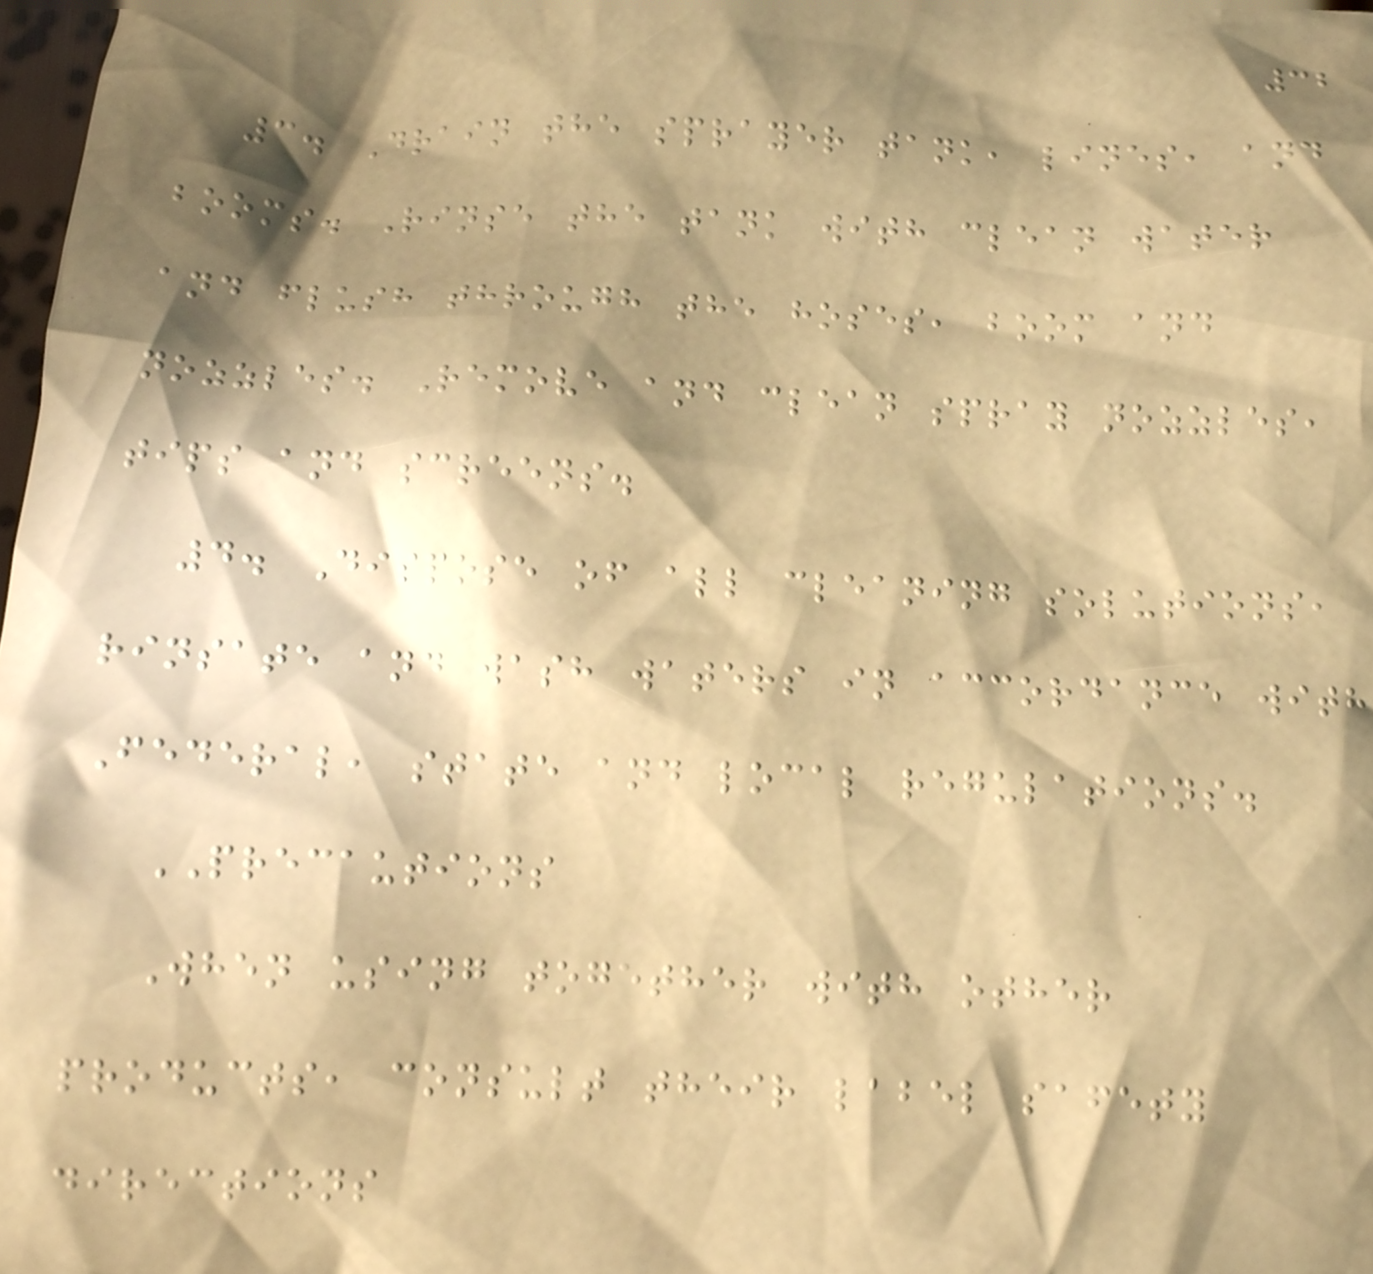32
3. Drain the sprayer tank, lines, and
booms. Rinse the tank with clean water
and flush through the hoses, boom and
nozzles. Remove and clean spray nozzles,
tips and screens.
4. Dispose of all cleaning solutions,
rinsate and wash waters in accordance with
Federal, state and local regulations.
PRECAUTIONS
When using together with other
products, consult their label safety
directions
